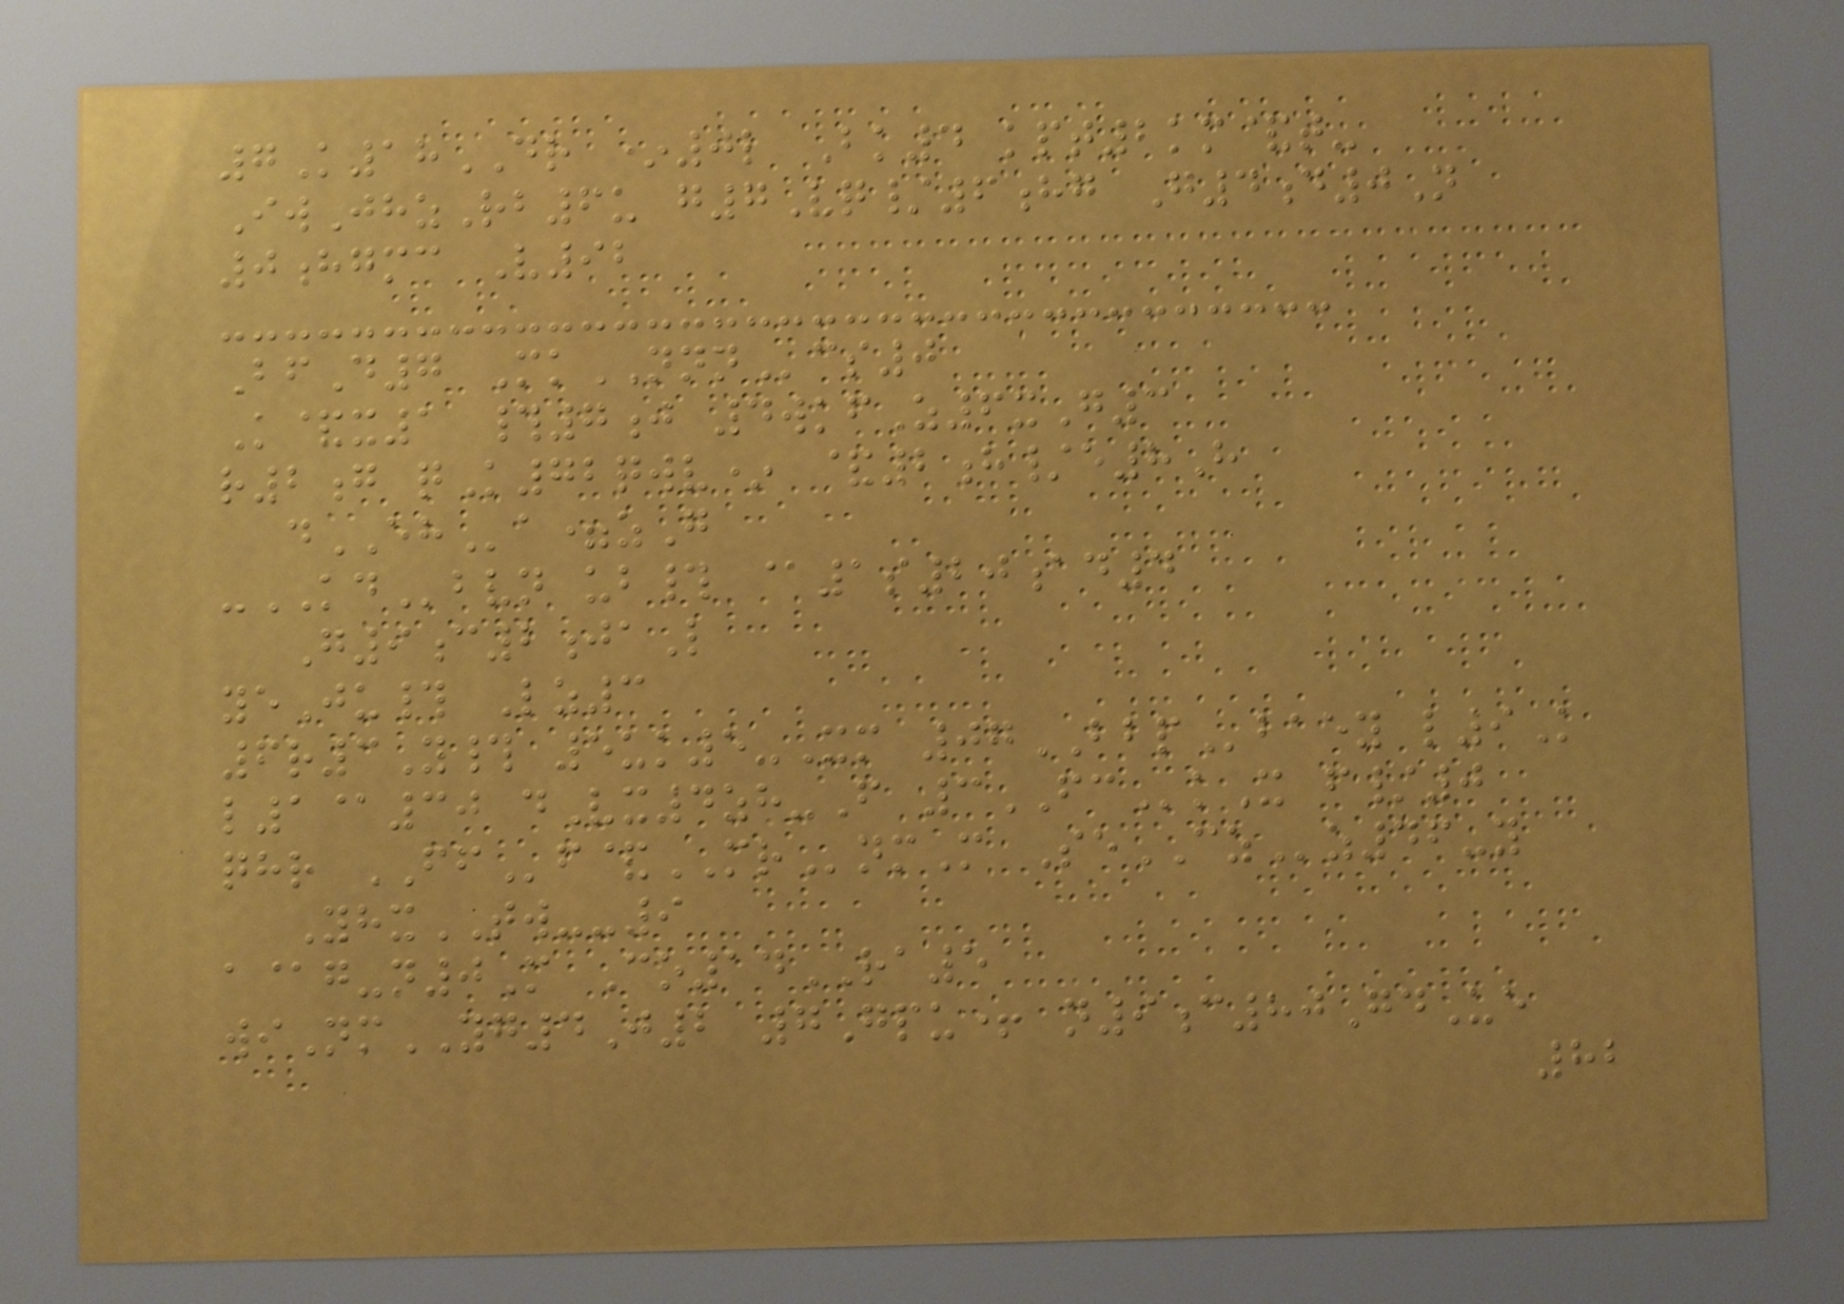7K18DR *0l Bk4 kpt2km&t-
IwJhzRb6u g7Vq/6hg G4d0N
0hgmc V92
BfD7 MkNNNcs0
K&x1 #7j 4wkfZ6xG3
r2g qK72qwv* &2h/e8H
dEHa=zG
-KDbvn ub# @1s20ad4
G9c2jaL
yeJu# Lz3
6r3Y# 5uk5-Xm 07BBPbaey l9K
l1@30 dVx4zh-F 3FCkX f/0
qhr FFf&MRnmM SeCZz46-y
YhxTW--9
a@g-n0M Co14RA5
wiNmYG4J2 7Gpu+ n9c80GdUe
82
